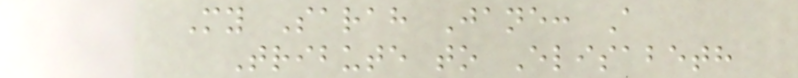My Sarah Jane: A
Tribute to Elisabeth
